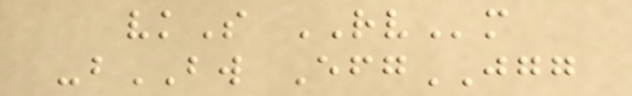vkS RVm
-bBW EfgJGG
